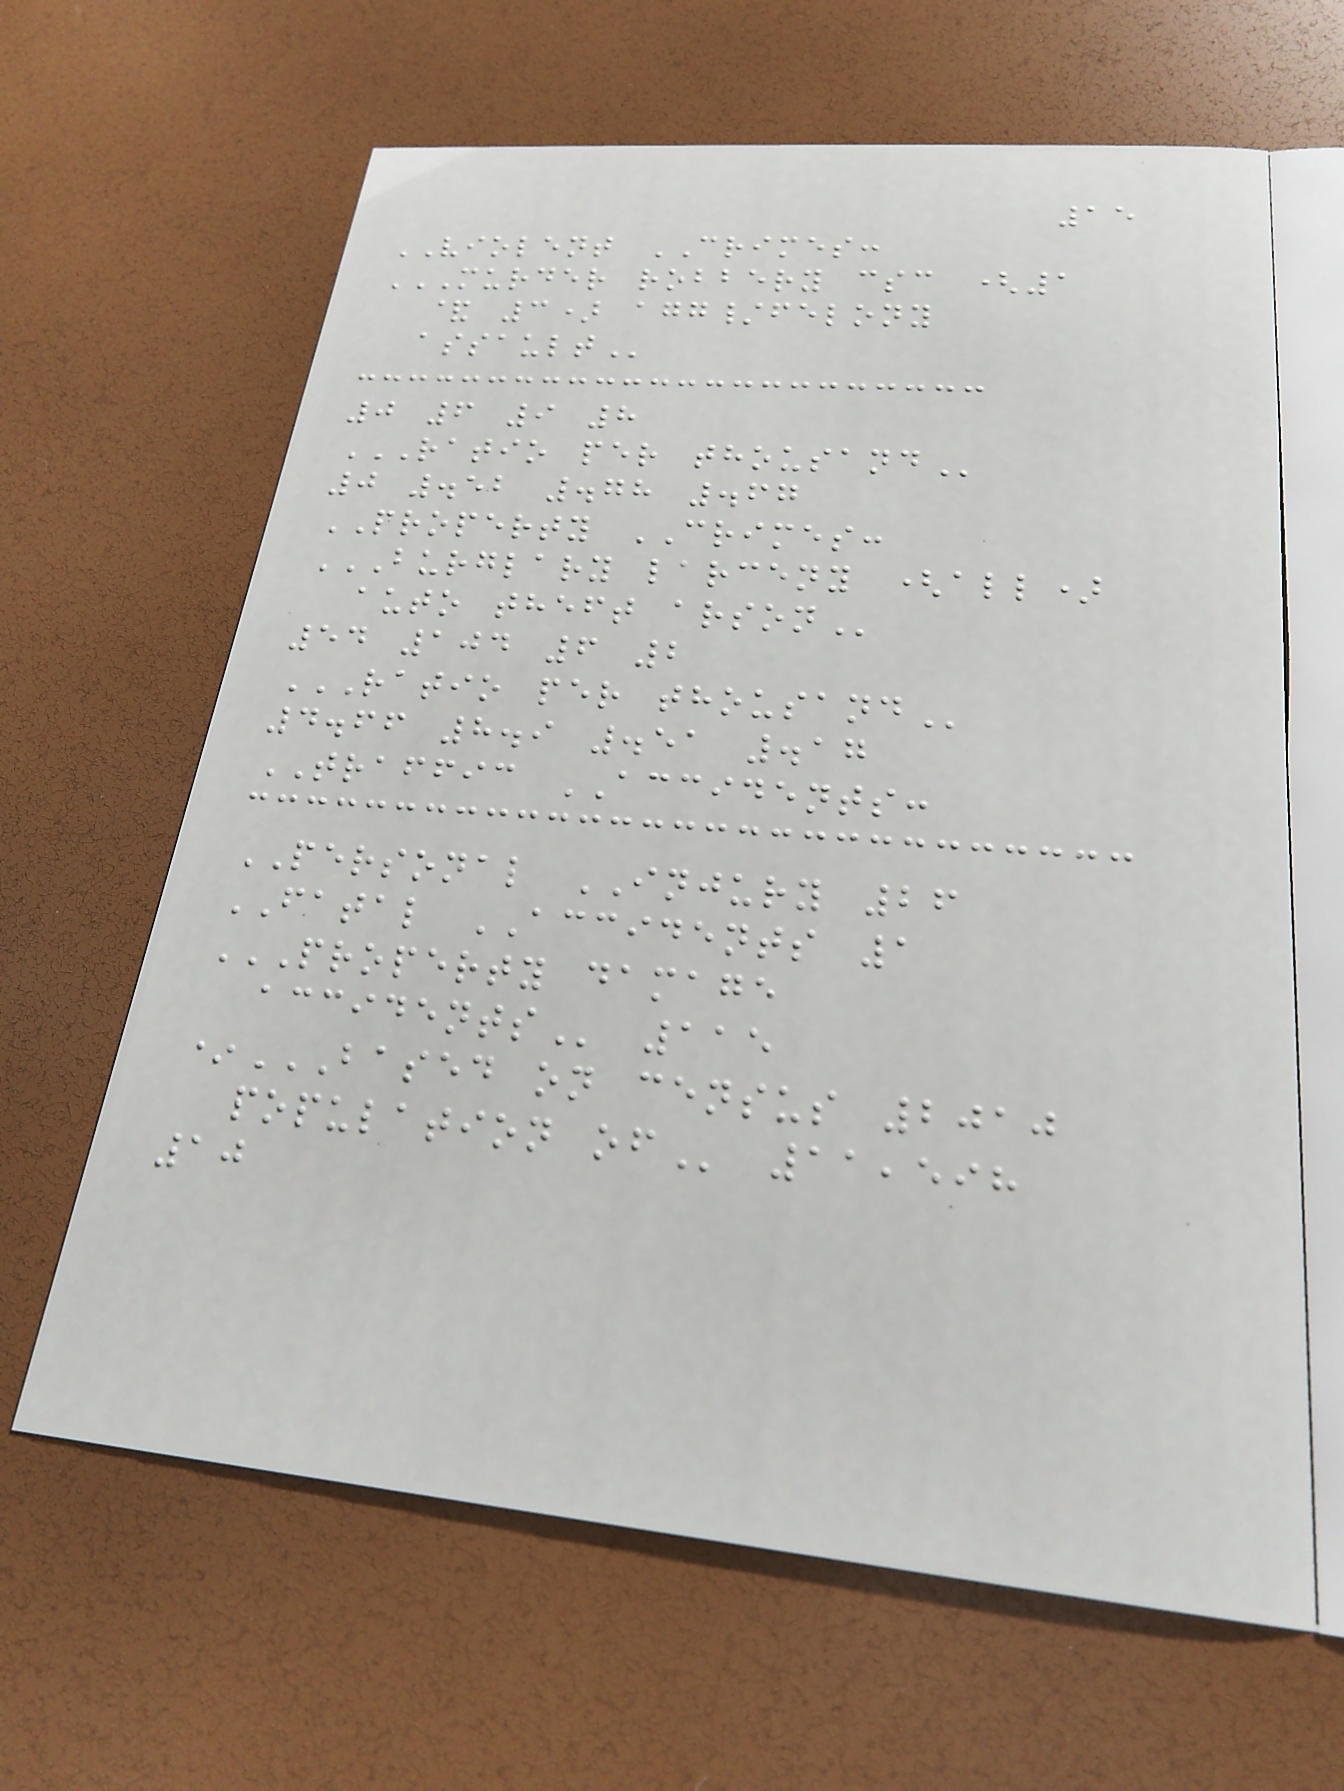15
VIOLENT CRIMES:
MURDER ROBBERY CSC (1
& 3) AGG/FELONY
ASSAULT
0 6 9 8
RATIO PER THOUSAND
0 .52 .78 .67
PROPERTY CRIMES:
BURGLARY LARCENY (ALL)
AUTO THEFT ARSON
54 104 6 2
RATIO PER THOUSAND
4.66 8.9 .51 .17
TRAFFIC ACCIDENTS:
PERSONAL INJURY 26
FATAL ACCIDENTS 1
PROPERTY DAMAGE
ACCIDENTS 115
*BASED ON CENSUS 2010
POPULATION OF 11,598
10
